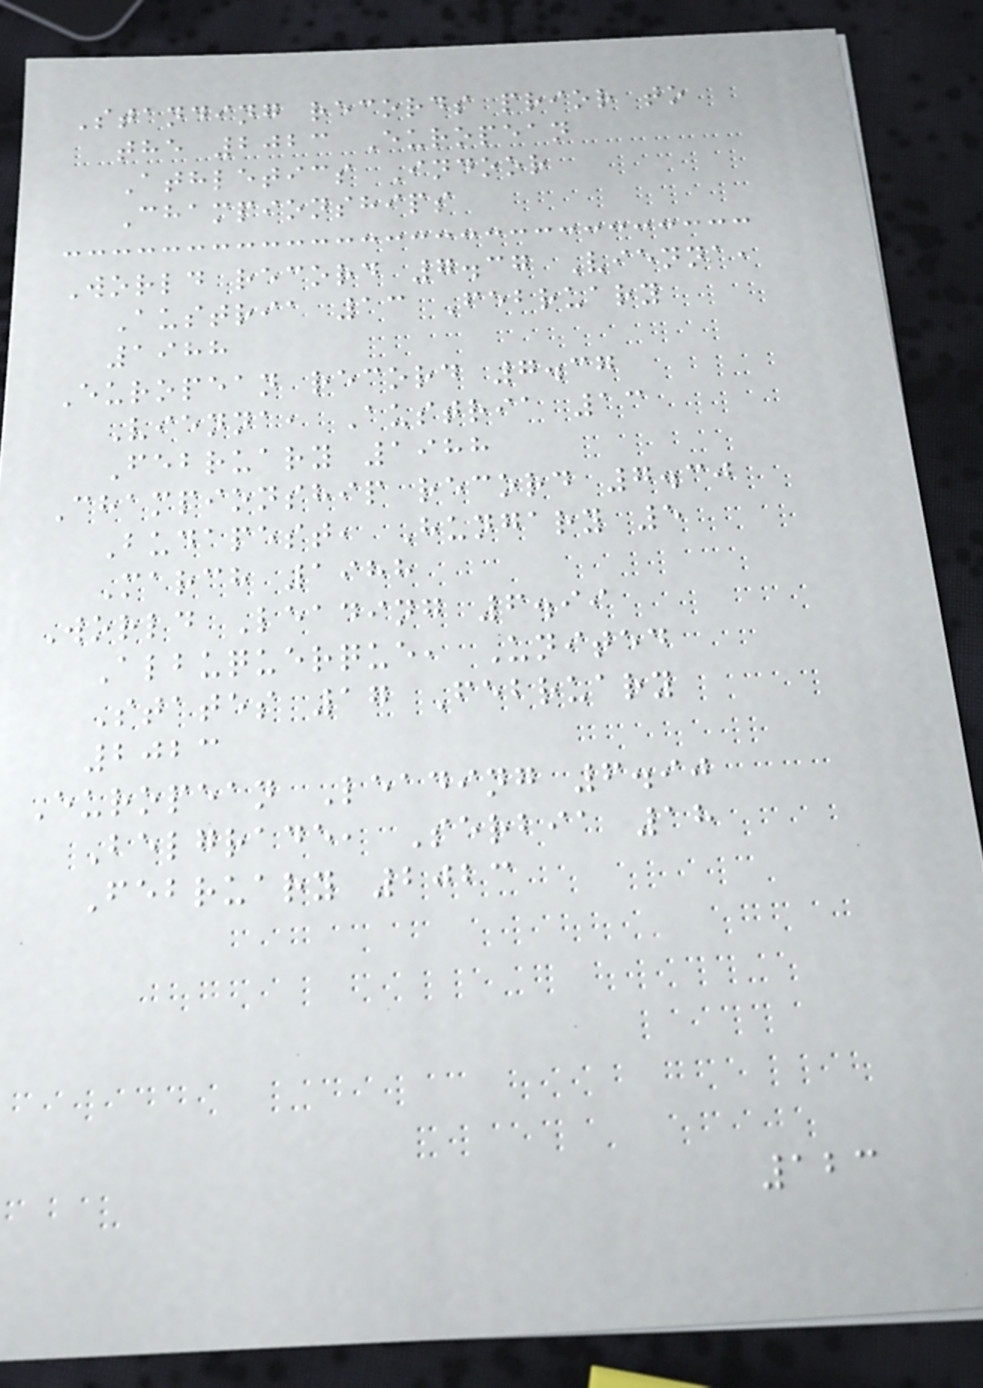Standing records prior to
the 2023 European
Athletics Indoor
Championships
World record 7.37 Vienna,
Austria 13 February
1988
European record 7.37
Vienna, Austria 13
February 1988
Championship record 7.30
Budapest, Hungary 5
March 1988
World Leading 6.99
Albuquerque, United
States 17 February
2023
European Leading 6.90
Belgrade, Serbia 18
February 2023
123
